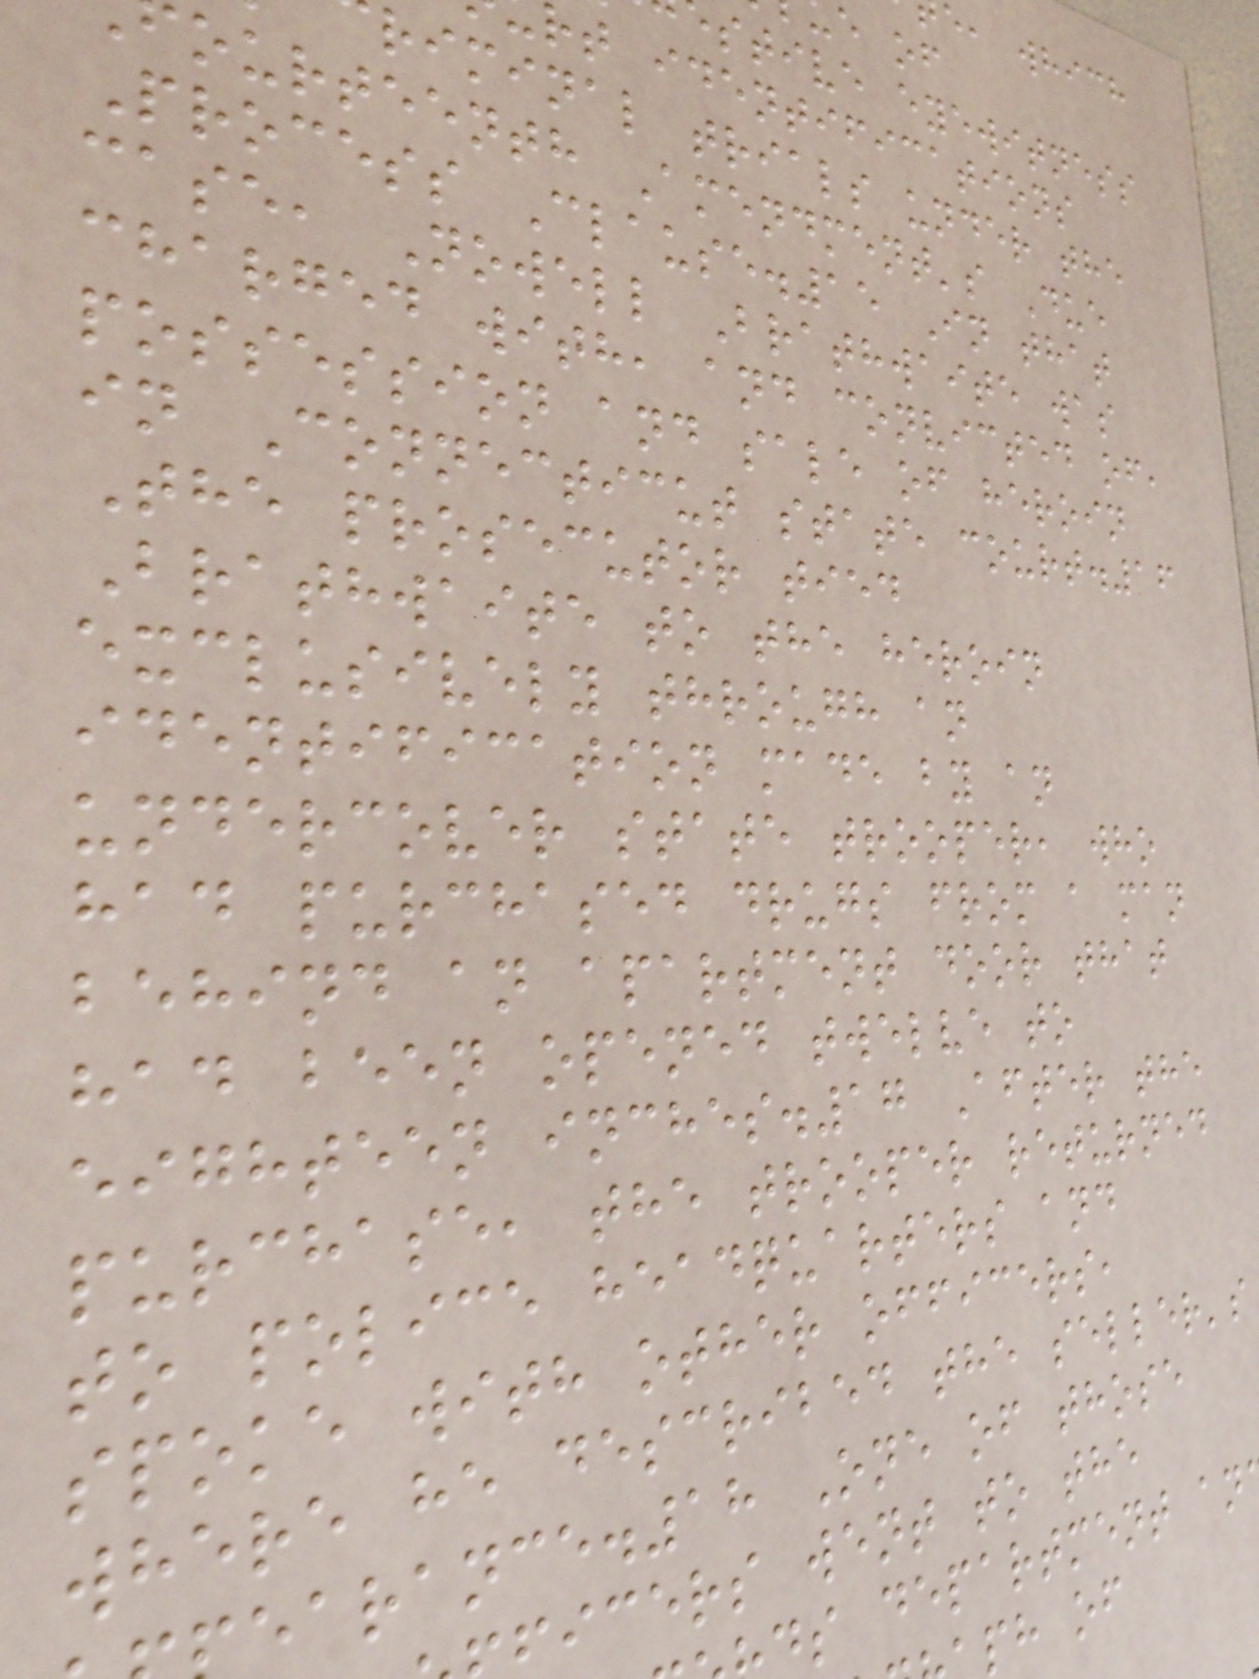e, which
stive eyewitness
rt identifications
riminal trials under the
ourteenth Amendment's Due
Process Clause.15 In that
case, Nowell Brathwaite was
charged with, and convicted of,
possession and sale of heroin
in Connecticut state court.16
The prosecutor tied
Brathwaite to the heroin
exclusively through an
identification made by an
undercover state trooper, who
had purchased drugs from a man
behind an apartment door that
had been opened twelve to
eighteen inches.17 After the
purchase, the trooper returned
to police headquarters and
spoke with other officers,
where he described the seller's
earance.18 One of those
icers went to the
s department an
